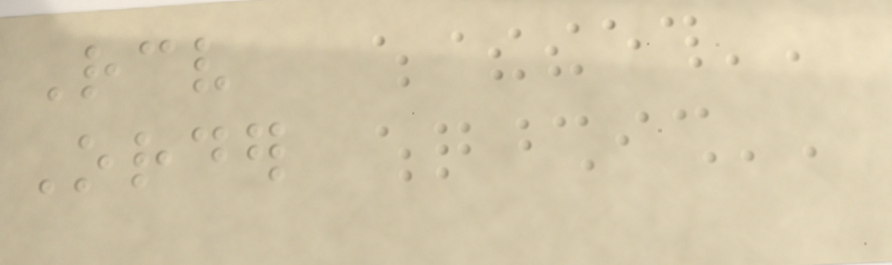Receive
Order
